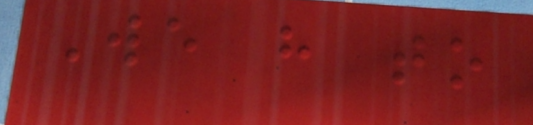We have to
